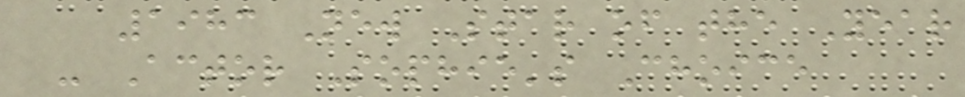1983 New Star of the Year
- Actor Sophie's Choice
